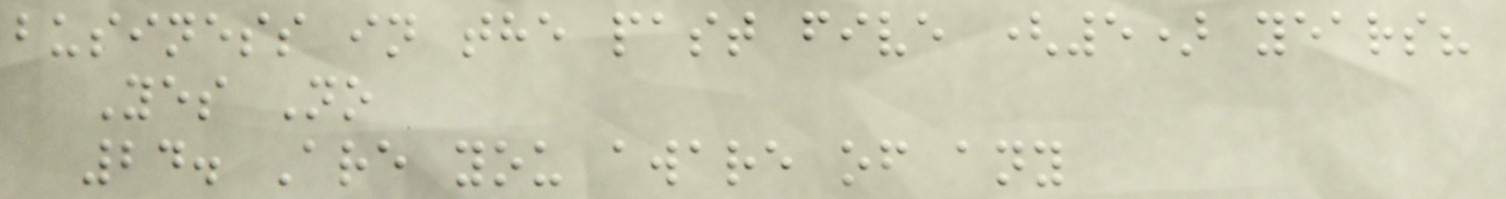business in the past five (5) years?
Yes No
24. Are you aware of any
